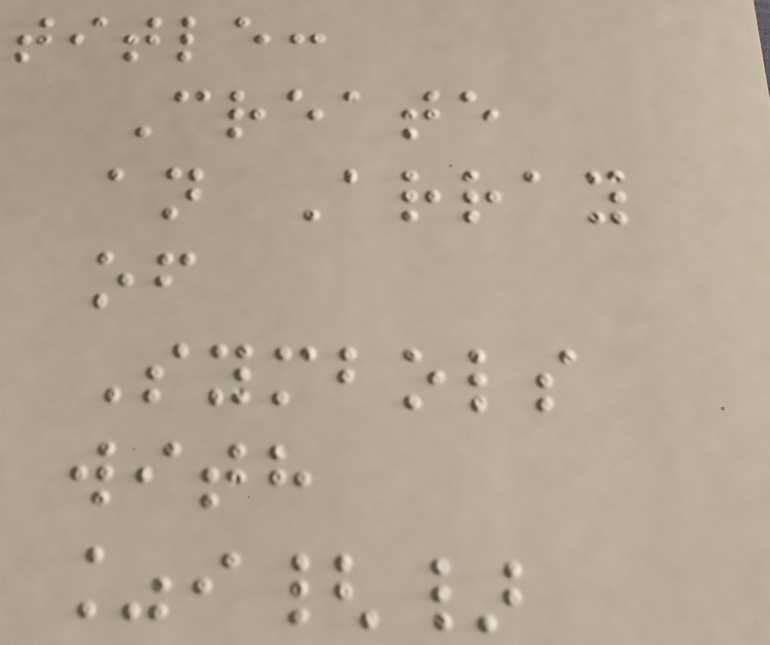title:
Create
an Array
of
Symbols
with
%i{}
